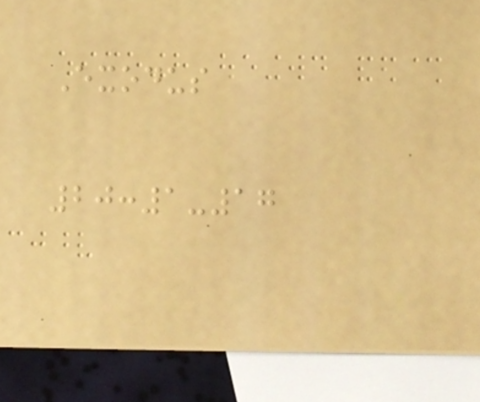Exodus
20:1-17
